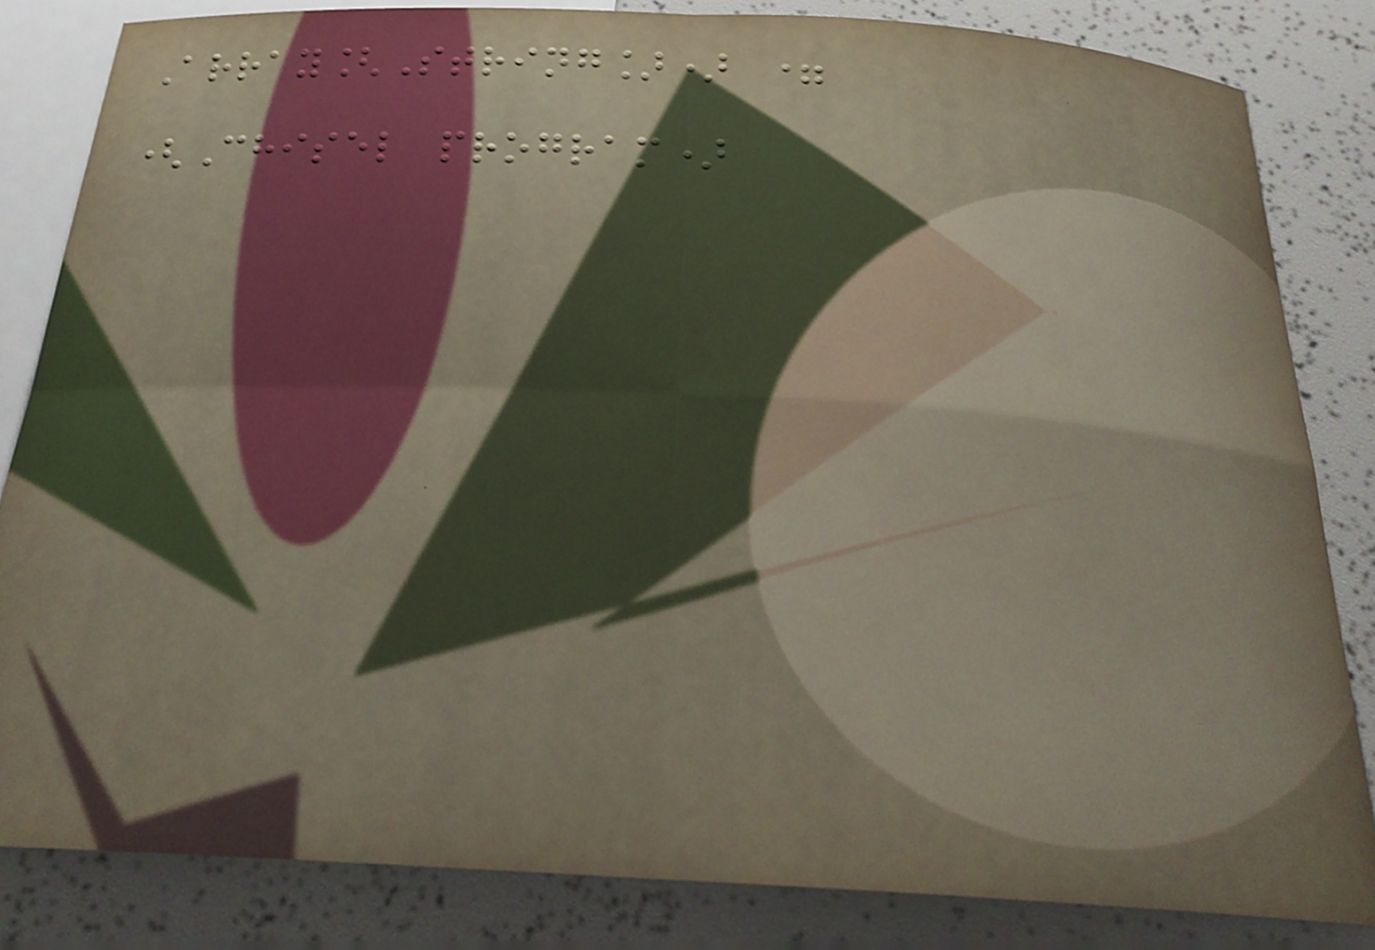Array[String]) =
(Chisel program)
